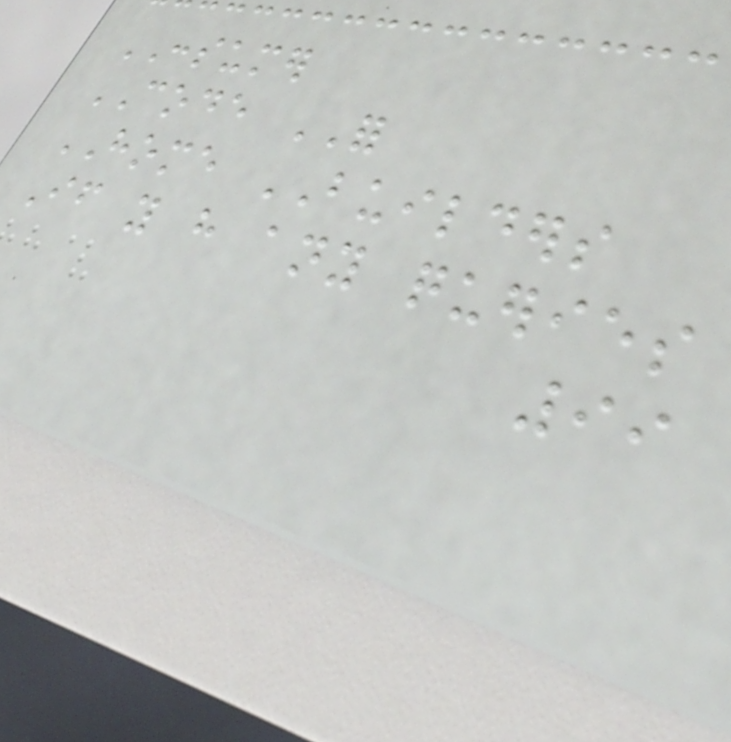CONSUMER
CODE FOR
HOME BUILDERS
If you have any queries
99
